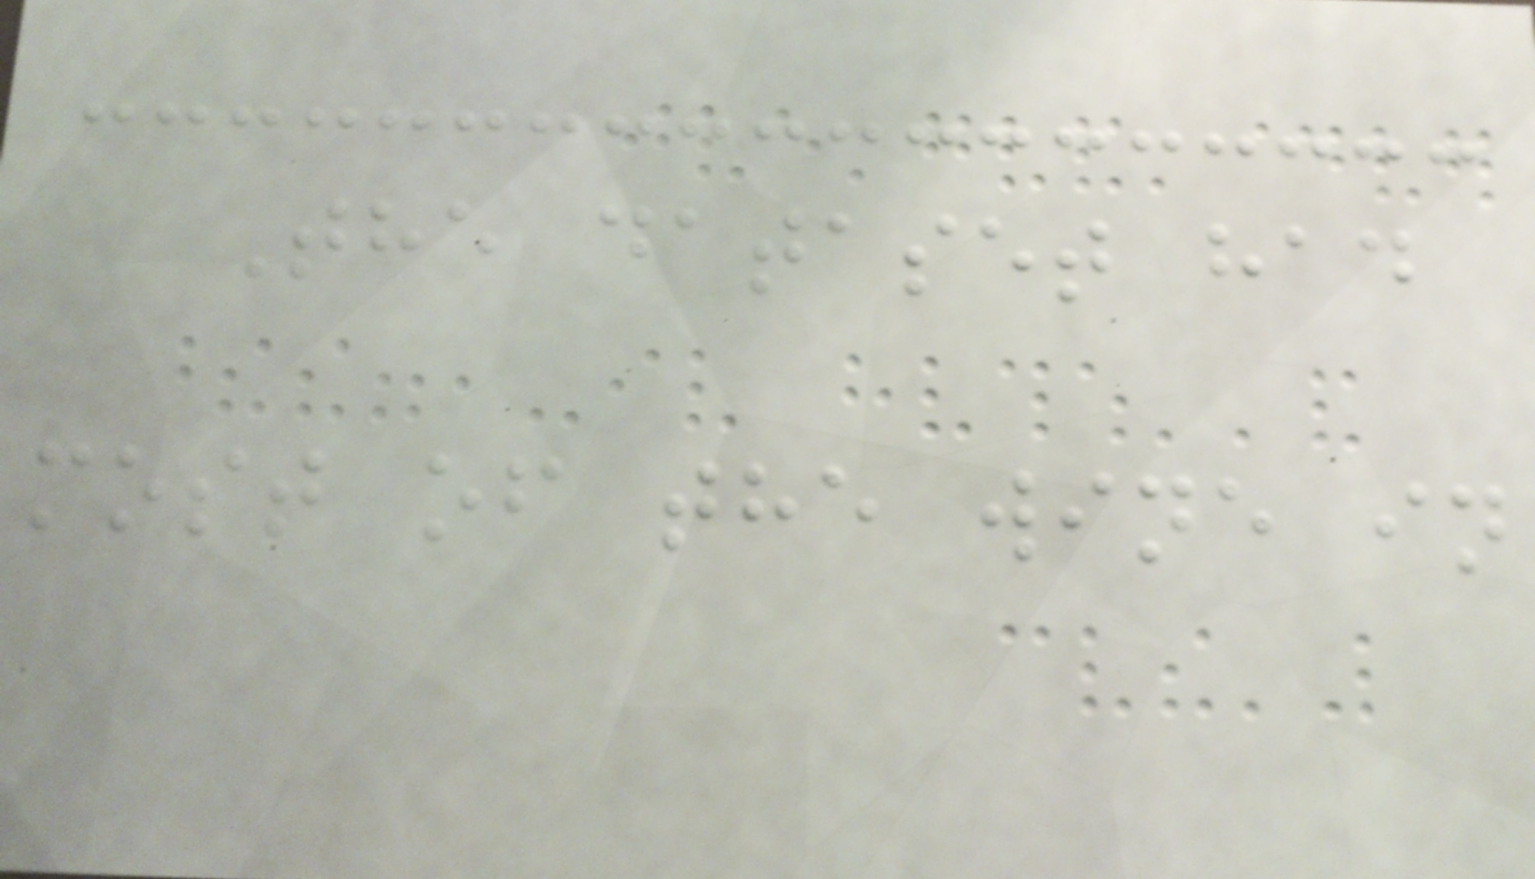The dataset had
most of the wine in
